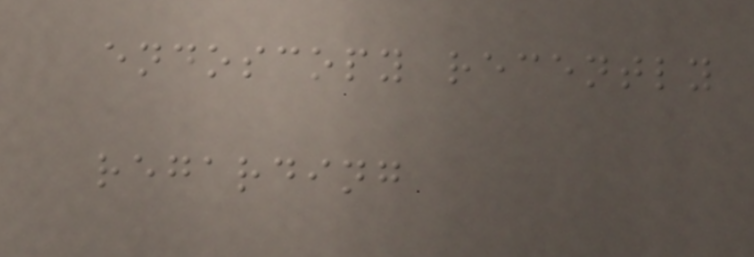endoscopy recently
regarding
